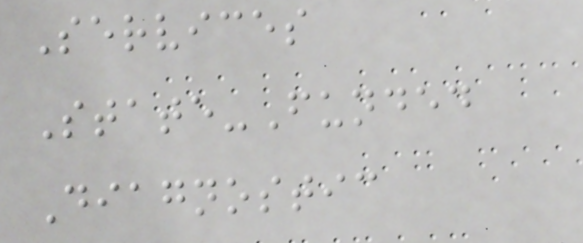Services
State-Funded
Diagnostic
